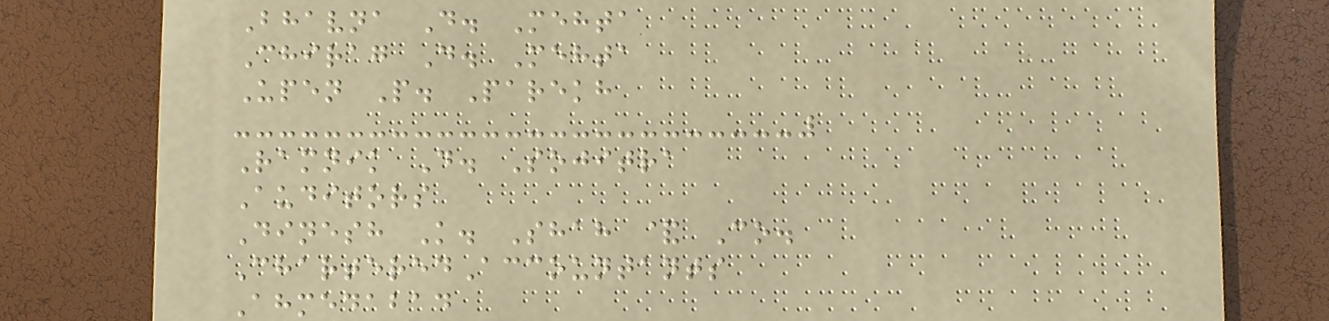Bhavna D. Mehta
Chirag D. Mehta
Upen P. Parekh
Ramnik D. Sojitra
Auditors
Dinesh K. Shah & Co.
CharteredAccountants
Ahmedabad
